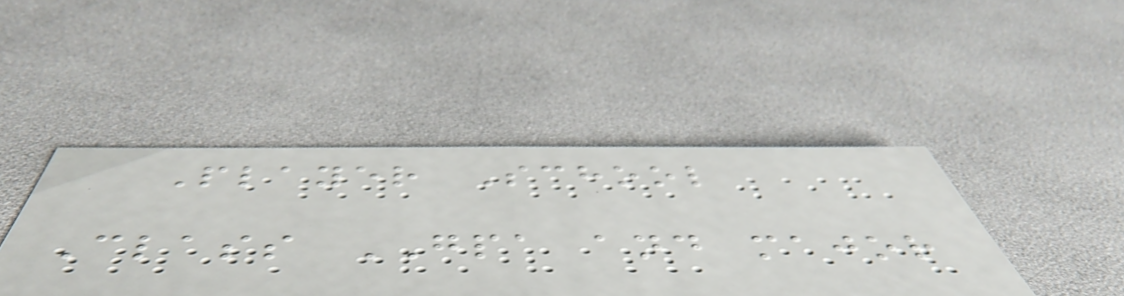Player School
Class GPA and major
